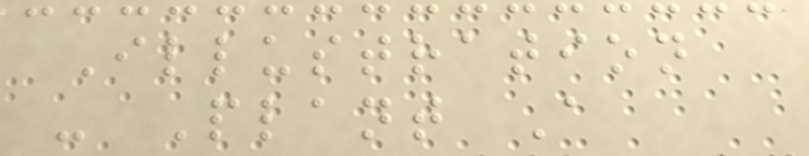Illustration
- Plant A
